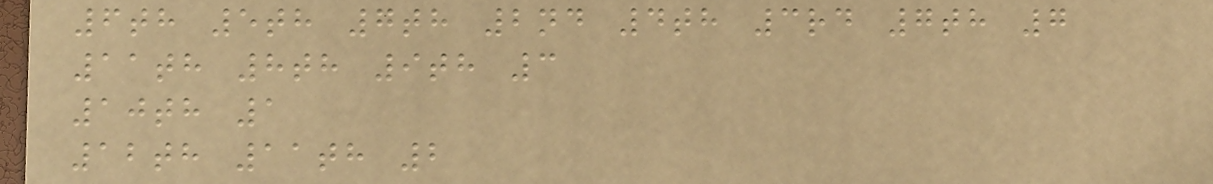6th 5th 7th 2nd 4th 3rd 7th 7
11th 8th 9th 3
10th 1
12th 11th 2
